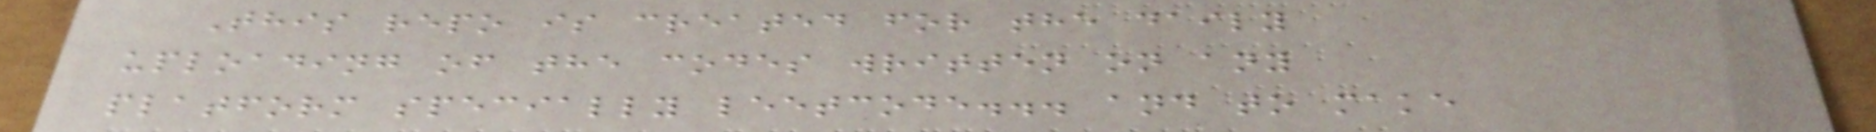This repo is created for the daily
uploading of the codes written on any
platform specially leetcode... and to make
